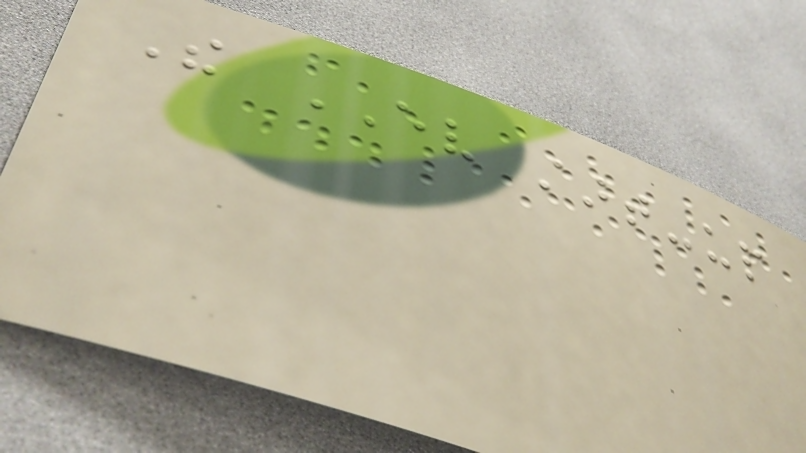The EV start-up
